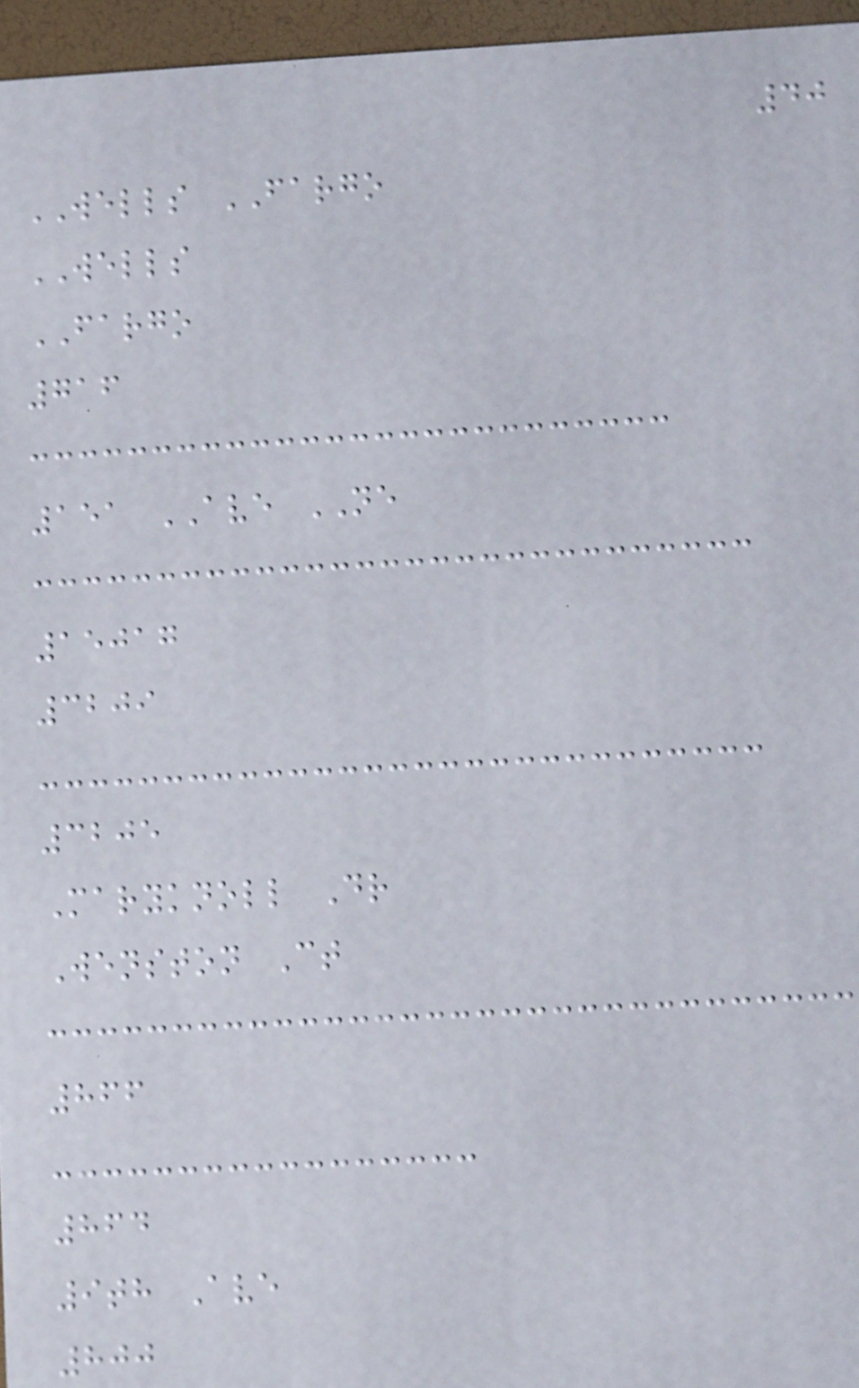40
WELLS FARGO
WELLS
FARGO
716
151 AVE NE
15017
3209
3205
Maryknoll Dr
Wenston Ct
866
864
9th Ave
800
